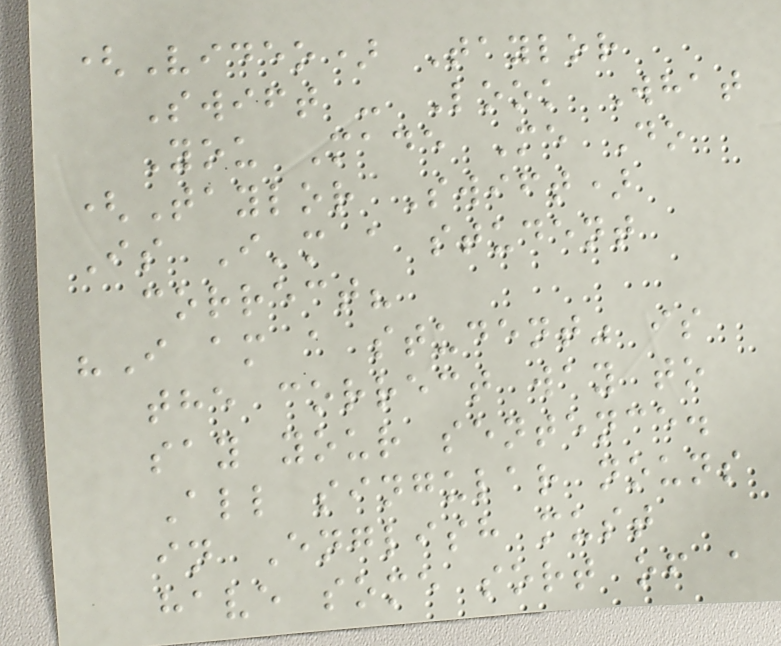(Video) Taylor
Swift - Look What
You Made Me Do
(Taylor Swift)
Is I'm a student
correct?
"I am a student" is
the correct way to
say your sentence.
All singular nouns
in English must
have some sort of a
